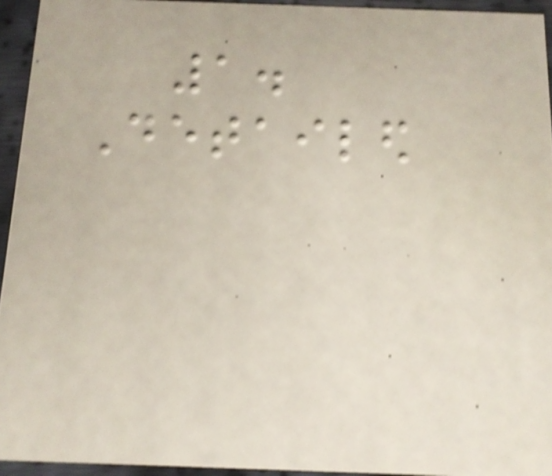1.
Detailed
